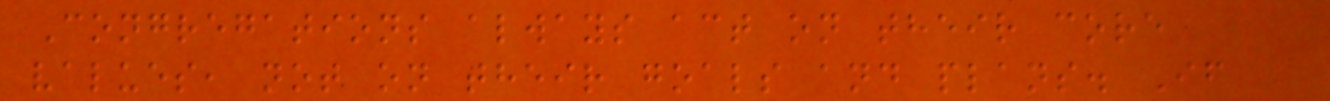Congregations always act on their core
values, not on their goals and plans. If
